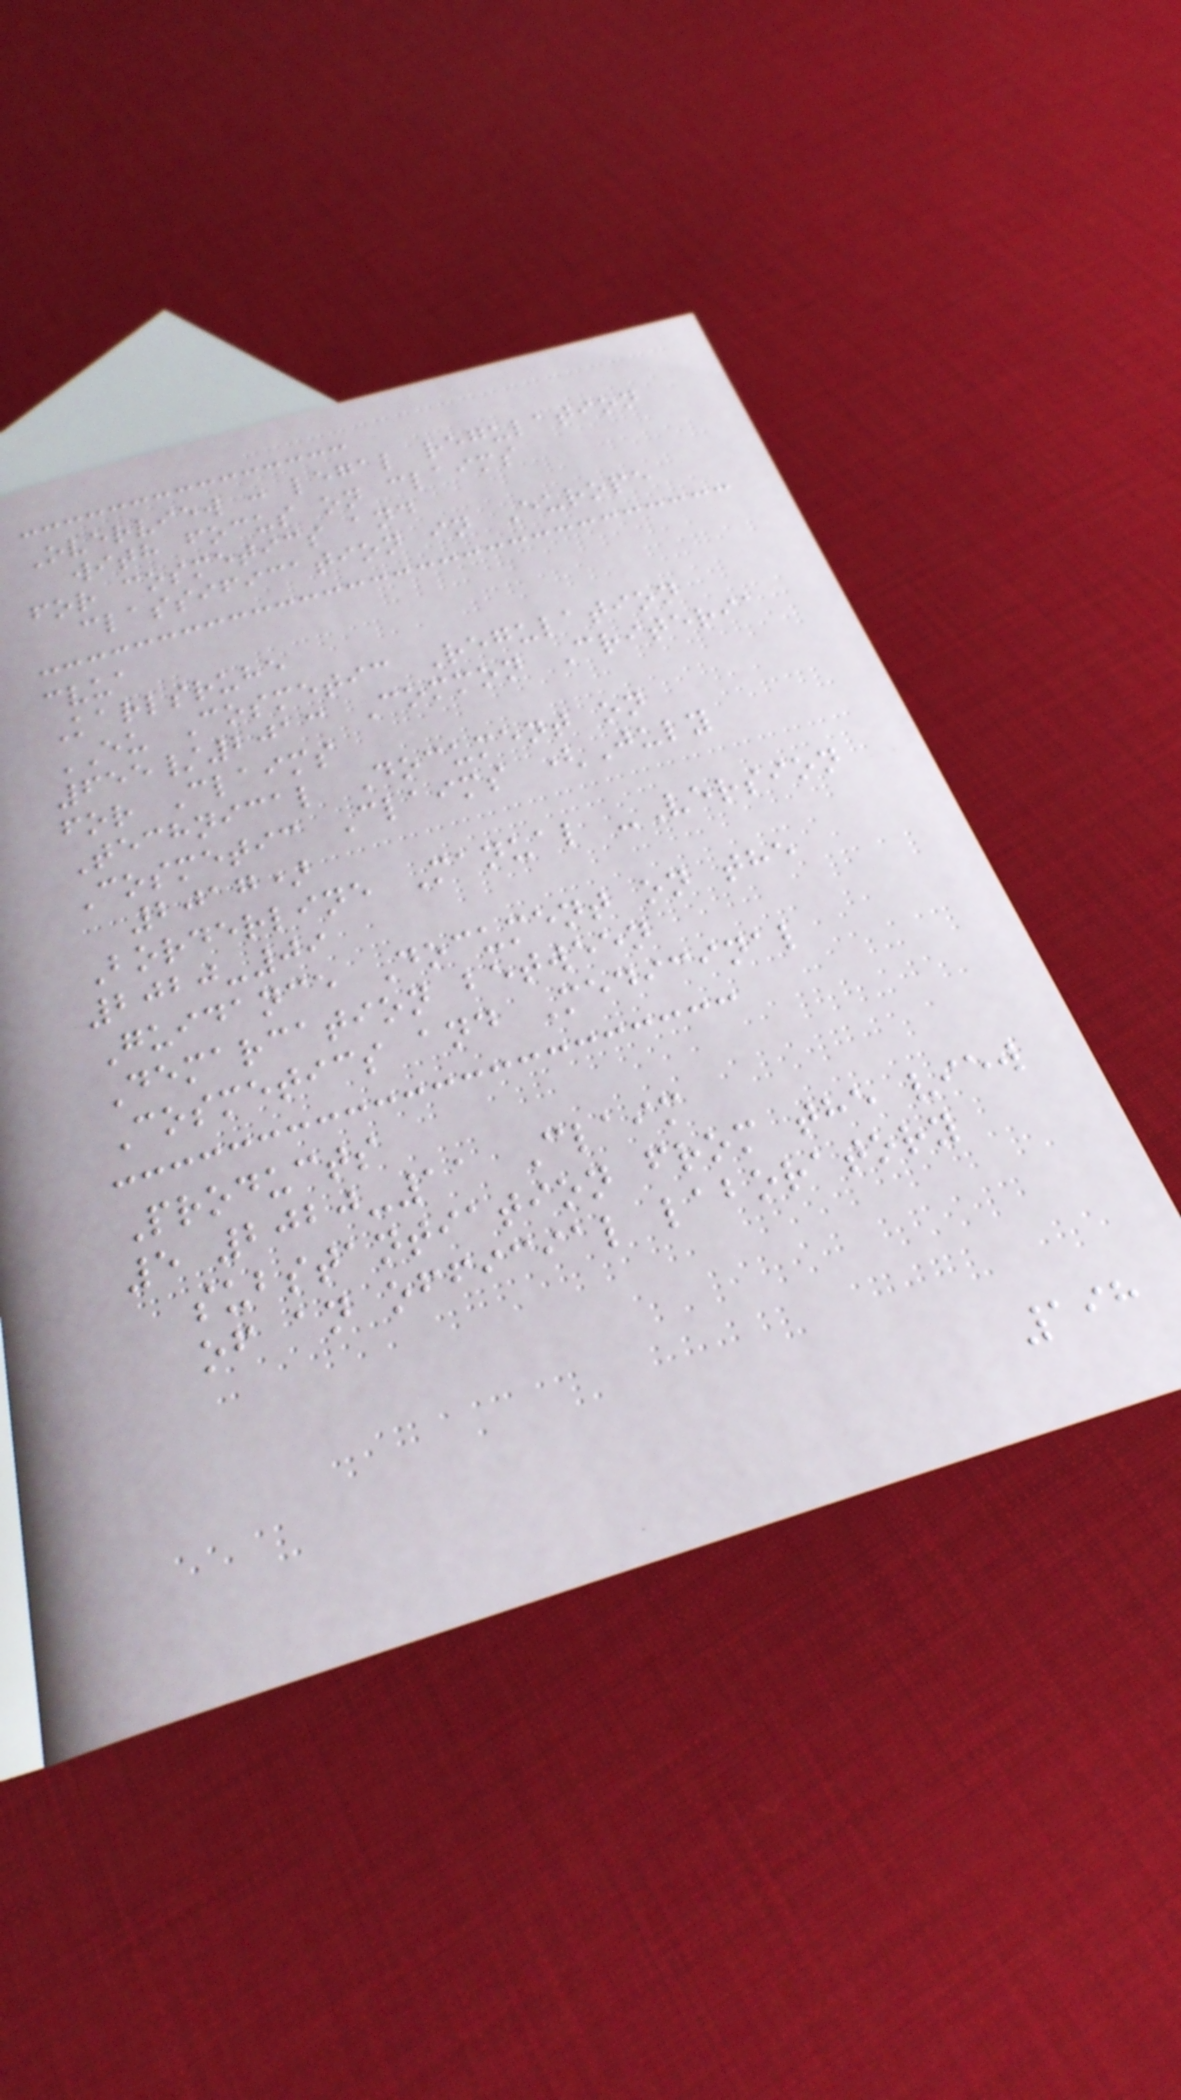Overview : legal regulation
with focus on claims
for cosmetics and
classification in Europe
cvua
Karlsruhe
EU Cosmetic Regulation
655/2013 Common Criteria
for Claims
Technical Document on
Cosmetic Claims (July
2017)
Borderline Manual -Version
2020-09
Guidance Document on the
Demarcation between
Cosmetics and Medicinal
Products
5 2020-11 Claim
substantiation from the view
of an official laboratory
198
